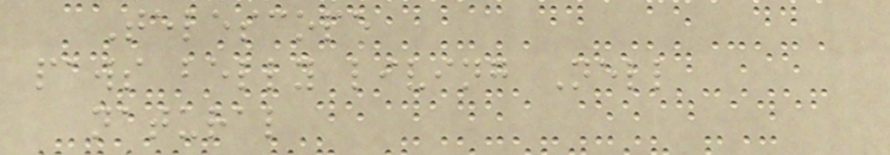Telescope
paws belly living Nell
natural
